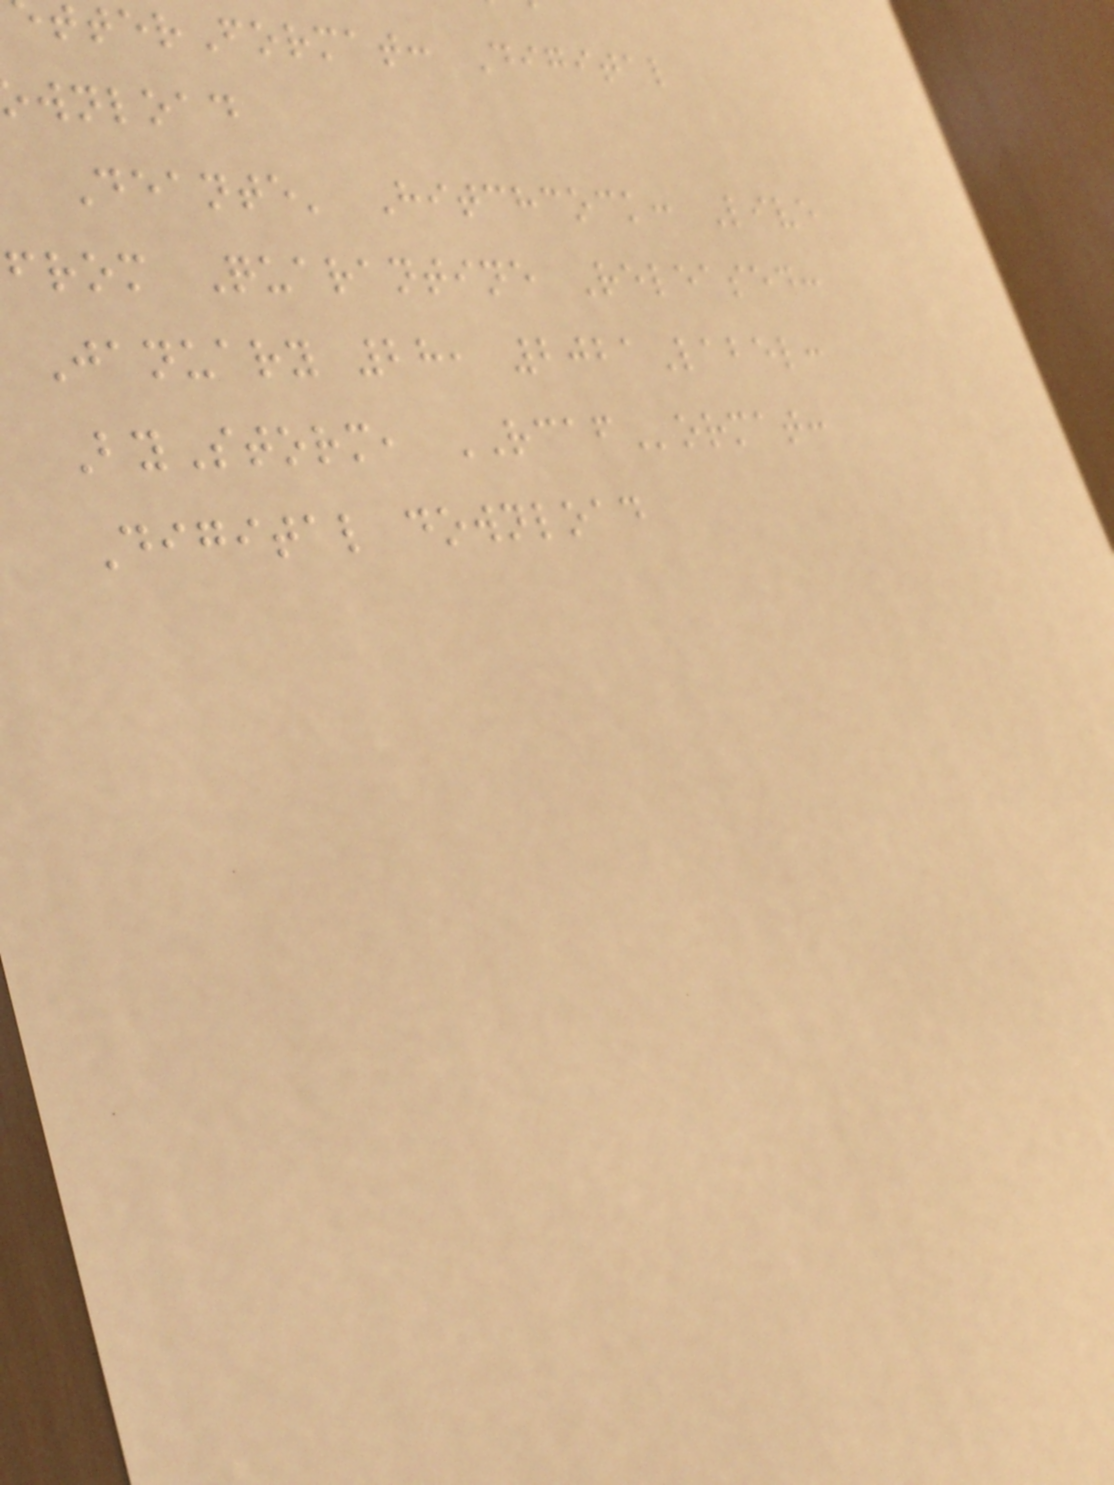tterFormat: Digital
wnload
Deante' Hitchcock: Live
from Quarantine Released:
January 28, 2021Label:
ByStorm, RCAFormat:
Digital download
